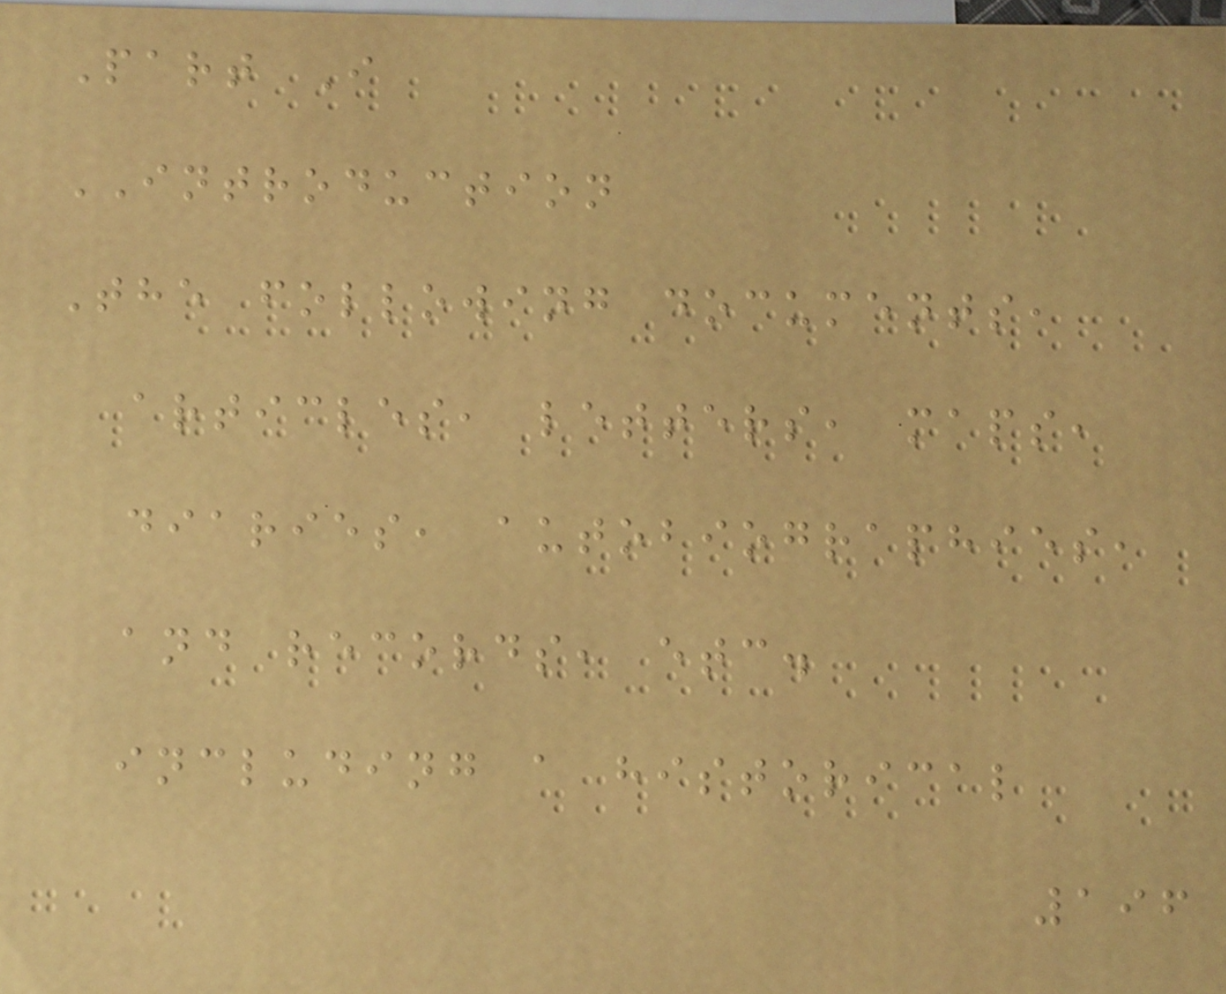Part I
INTRODUCTION
The following documents,
articles, letters, maps,
diaries, autobiographies,
and records, etc.
including a historical
196
